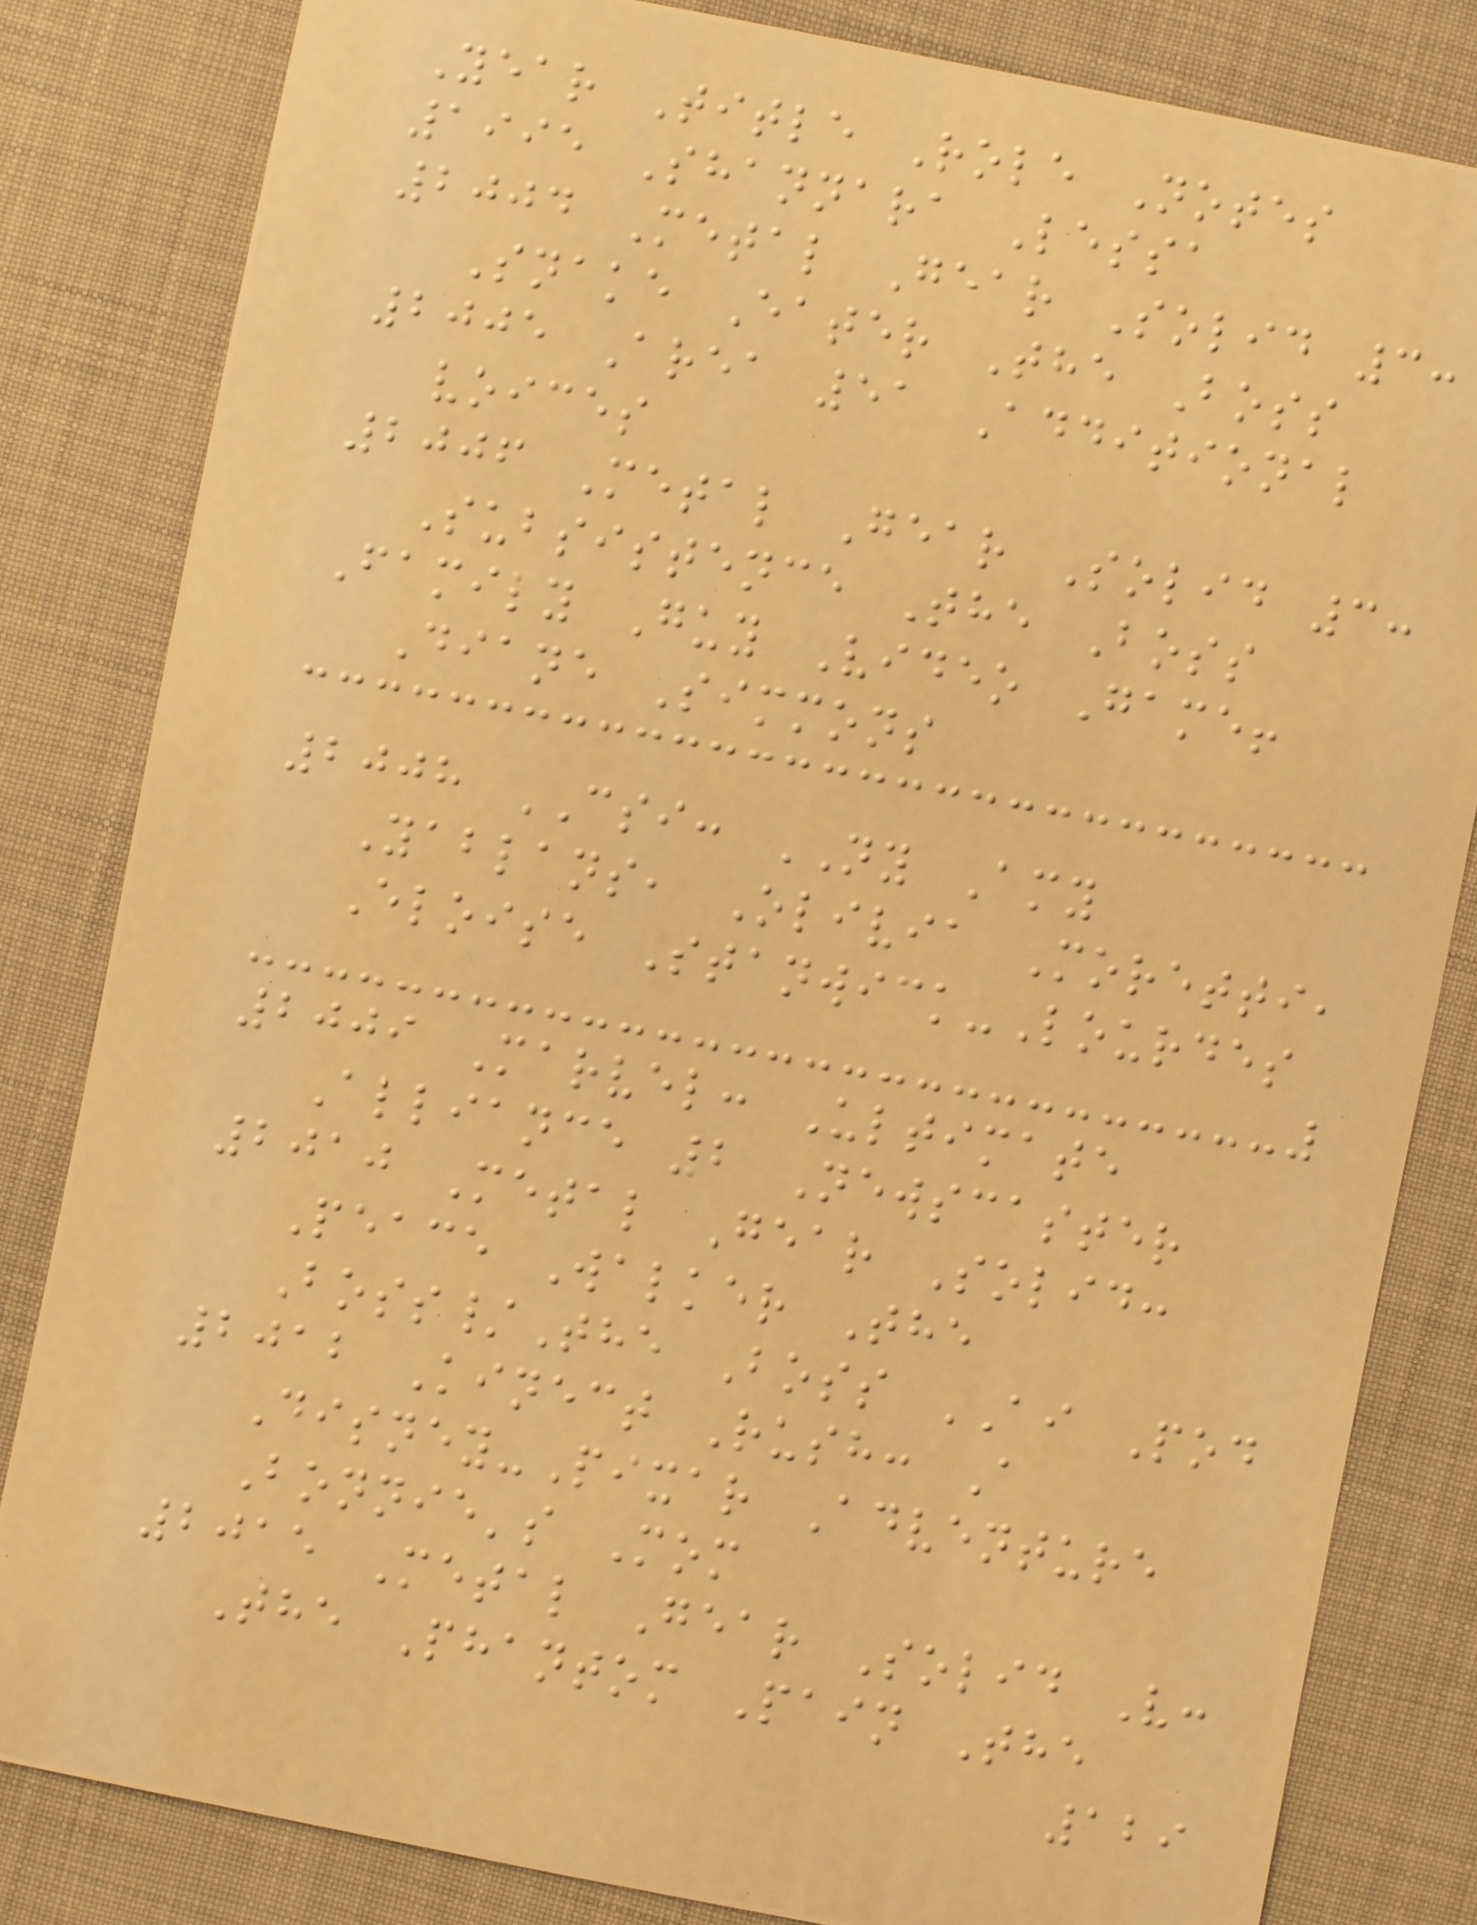Year Title Role Notes
1995 Shannara Lessa
2004 Metal Gear Solid 3:
Snake Eater The Boss
2005 Area 51 Additional
voices
2006 Metal Gear Solid 3:
Subsistence The Boss
Family Guy Video Game!
Diane Simmons
2008 CSI: NY Amy
Yablans, Olivia Moretti,
Eloise Stanwick-Lourdes
2009 Marvel: Ultimate
Alliance 2 Newscaster
2010 Metal Gear Solid:
Peace Walker The
Boss/The Boss AI Pod
2012 Kinect Rush: A
Disney-Pixar Adventure
Bonnie's Mom
2015 Metal Gear Solid V:
The Phantom Pain The
129
